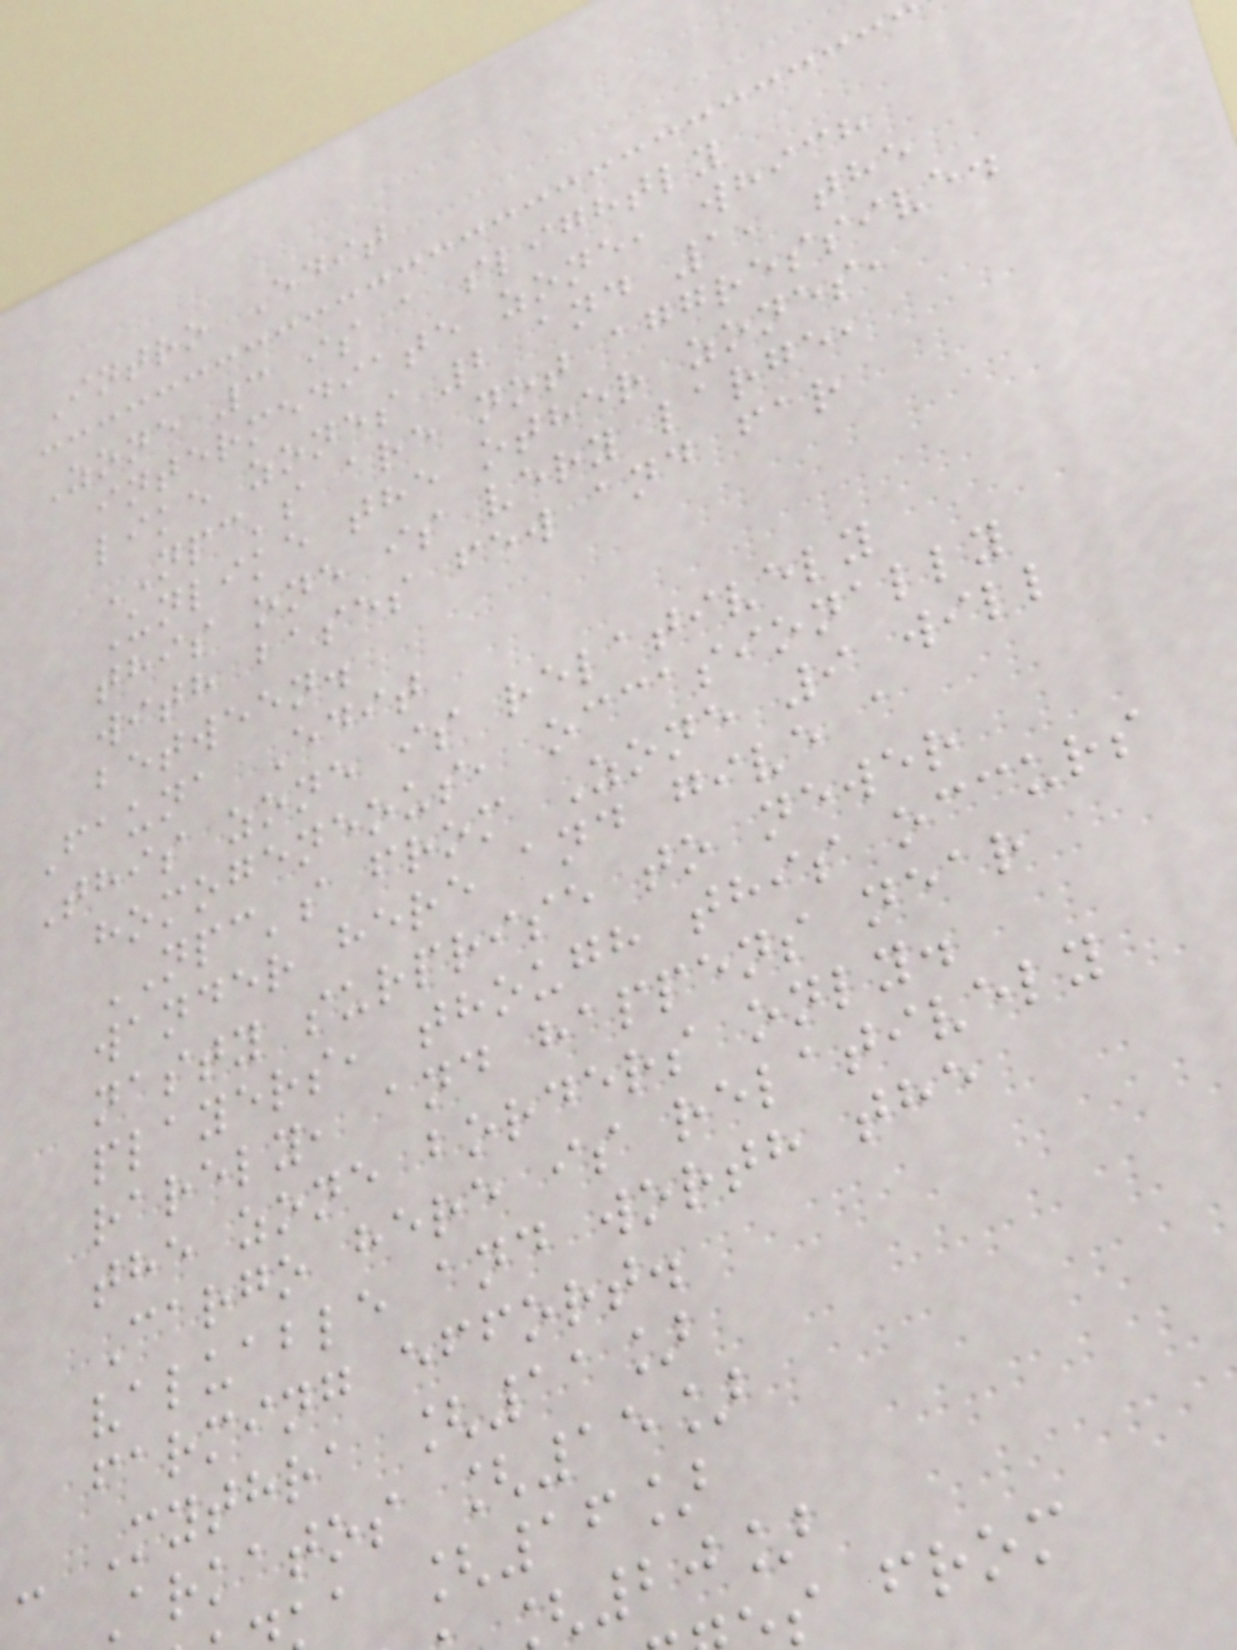Intro Edit
Zone 3 is a slightly
intermediate zone, which
like zones 2 and 1, the
NPC's are not aggressive.
Unlike the other zones,
this one is very large,
with bases few and far
between.
Fauna Edit
This zone is relatively
homogeneous, occasionally
NPC's from Zone 9 will
wander here and give a
nasty surprise to newer
players, though this occurs
rarely, and happens near
the zone borders only.
Cargo here is relatively
valuable and worth the
farming effort.
- Mythra [11]
Arkatos [15]
a [16]
20]
s from
